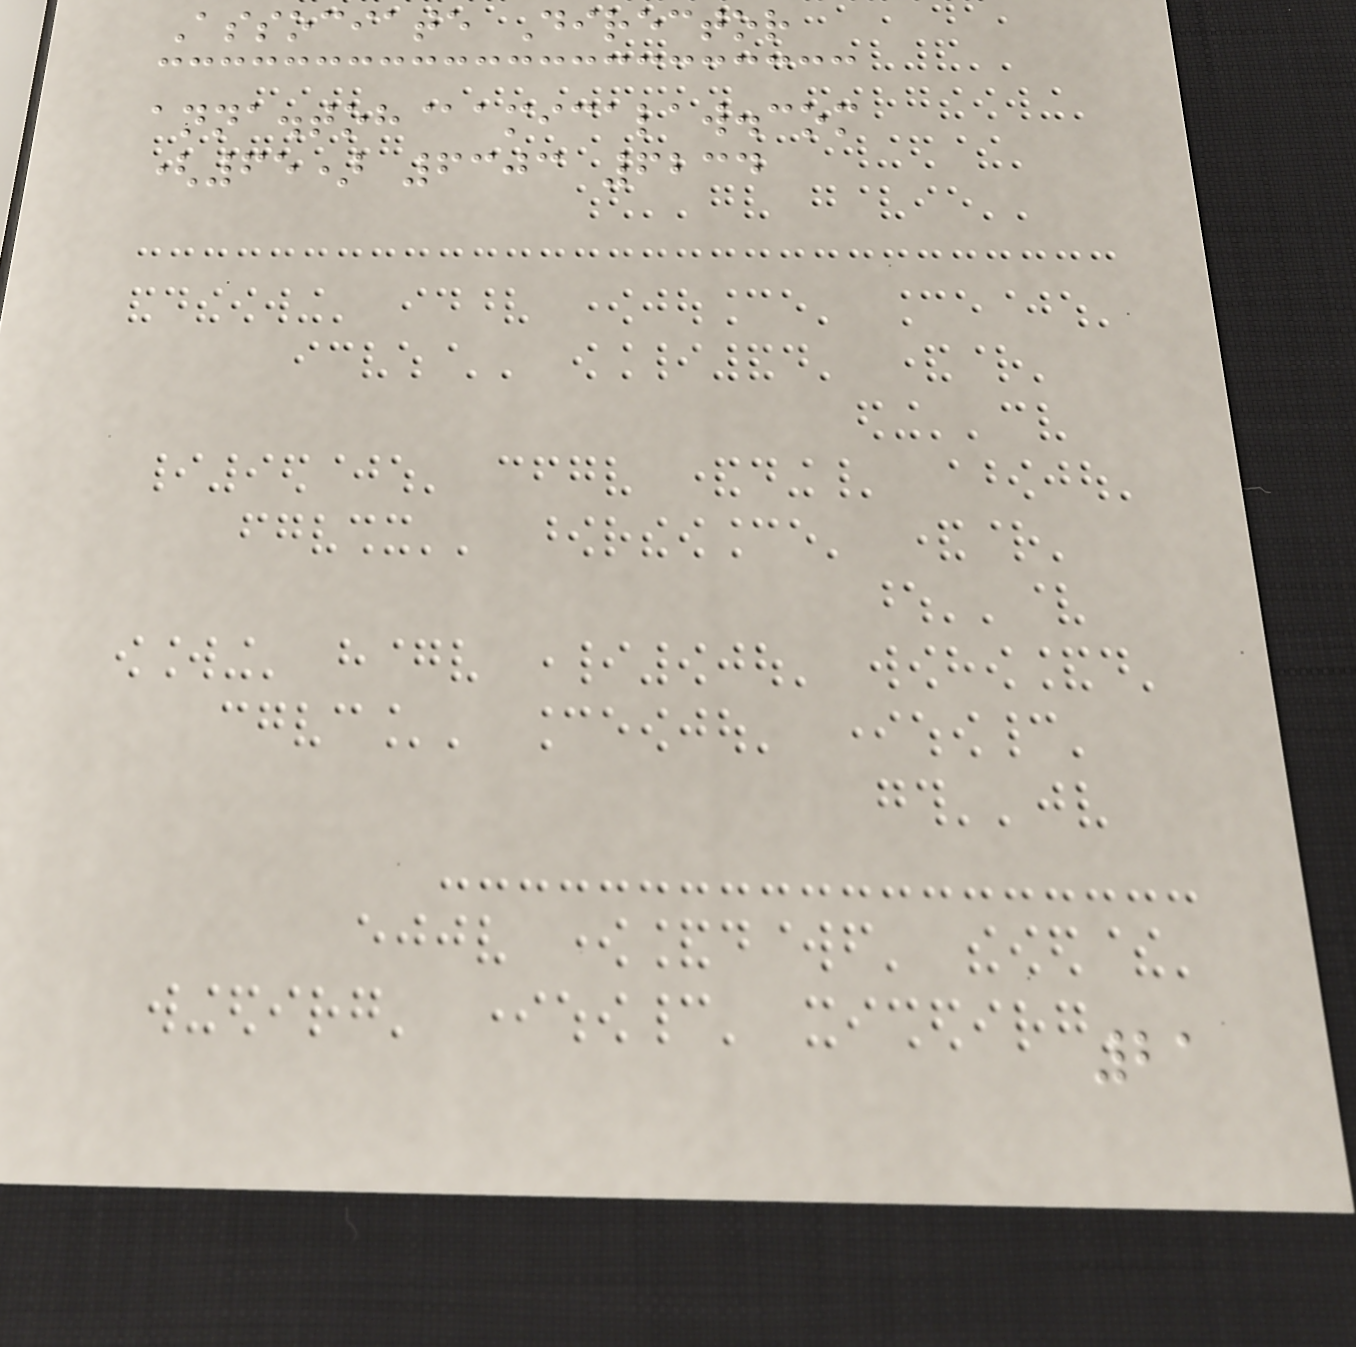Associate Director
anna.toh@amicalaw.com
(65) 6303 6234
21
